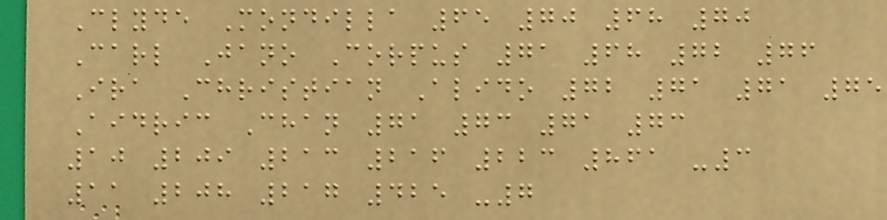Clyde Mondilla 65 70 68 70
Carl Jano Corpus 71 68 72 76
Ira Christian Alido 72 71 71 75
Aidric Chan 71 73 71 73
10 209 213 216 223 861 -3
11 208 217 425 -7
